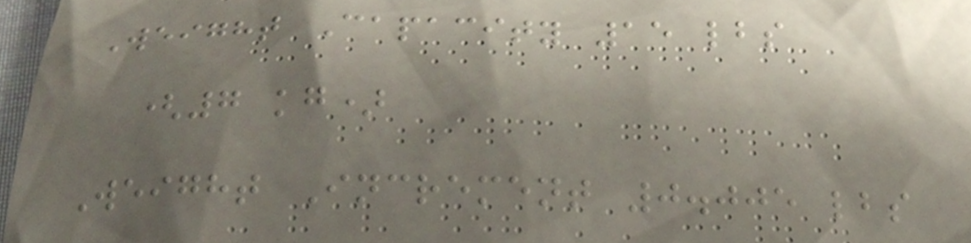Weight Capacity 15 lbs
(7 kg)
Weight Increment 0.005 lbs
